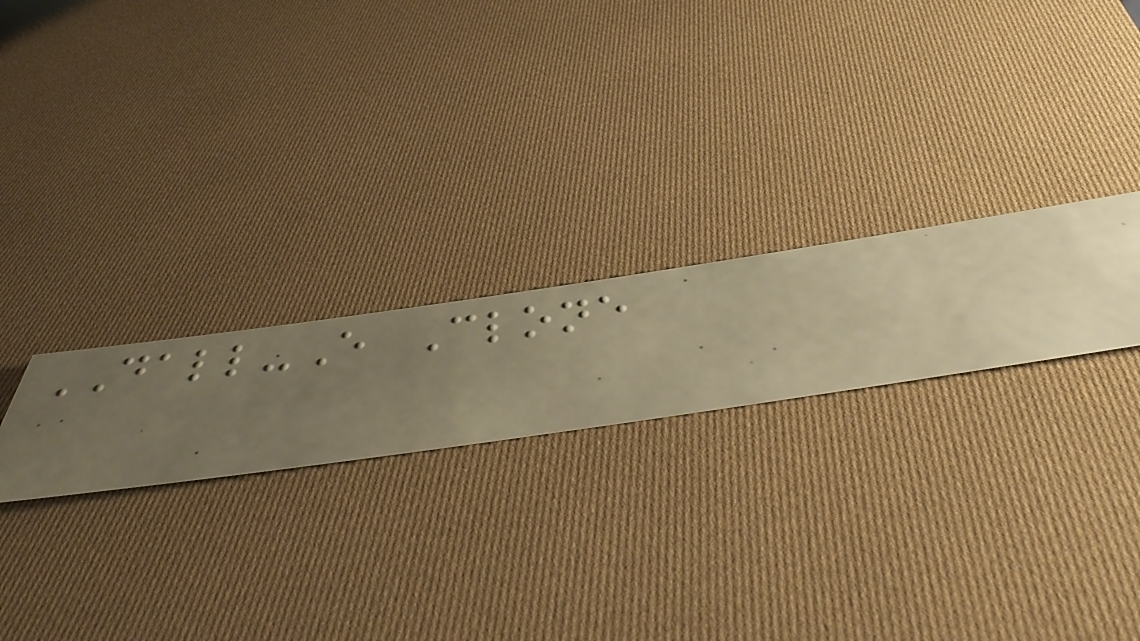DALL-E Clone
